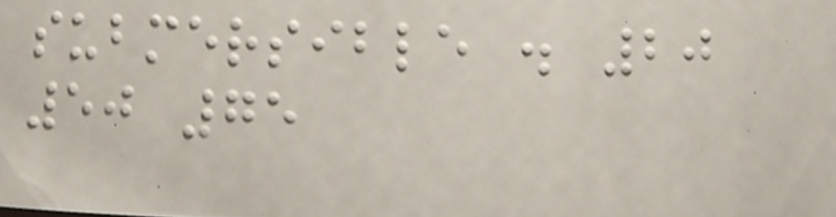submersible . 20
50 75
